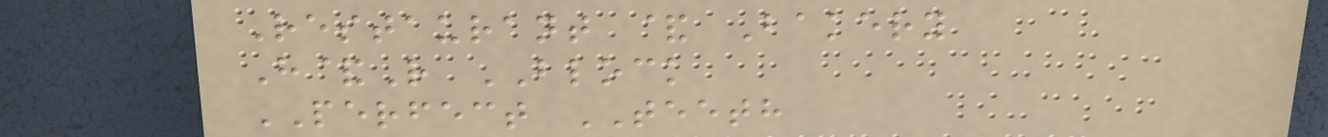Restaurant & Bakery
H&R BLOCK
PERFECT TEETH
